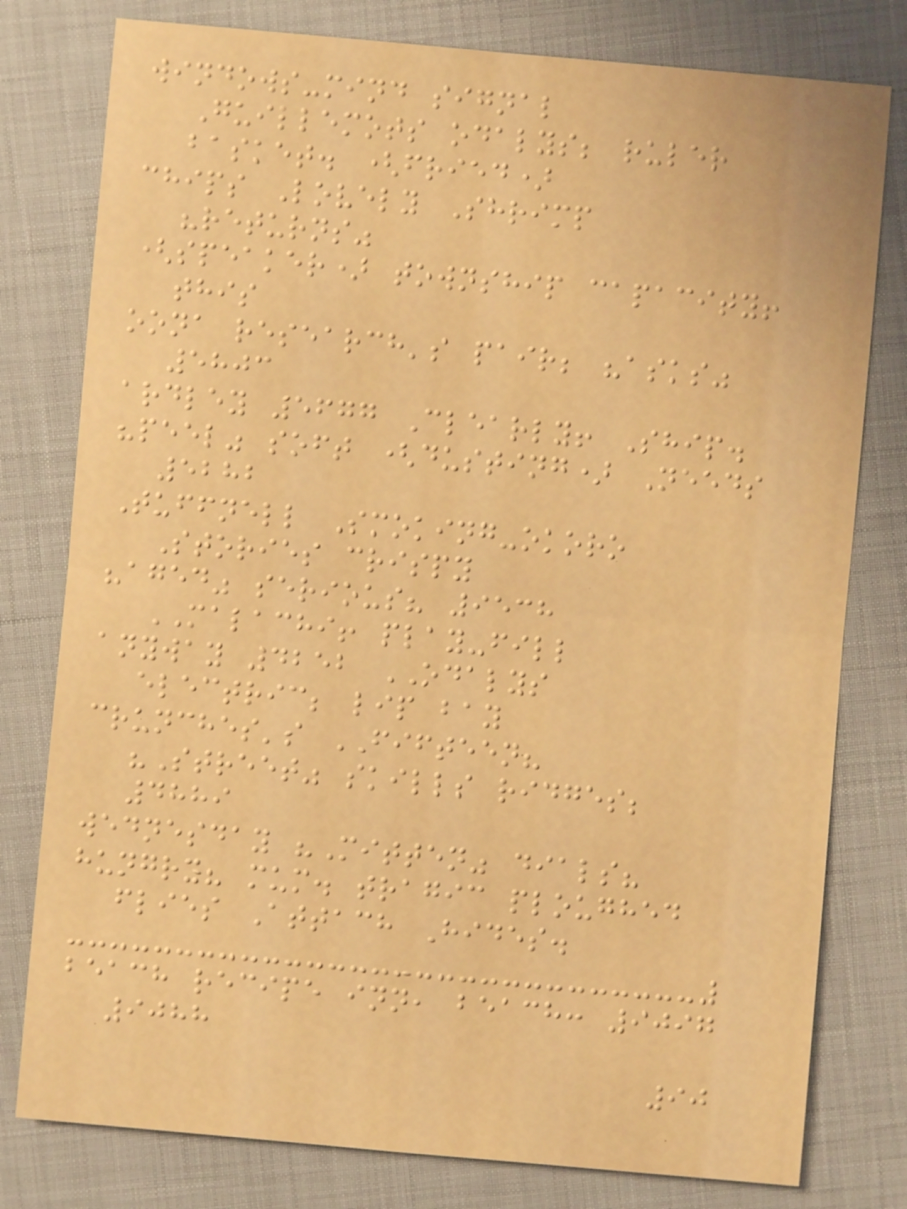windows-mind signal
Guillemots odalys; ruler
basket. (fried)
chips Lovely Shrimp
"returns"
(speaker) township capacity!
this
oona research's pair; "asks"
5803
ardley 5677 Clearly! Ship.
"peel" soft (dusting) Needs
5282
Tuffnell Smoking-okoro
Stories crispy
"aged" serious? 9538
MALACHI! play-fill
anyway 4252 ODALYS
electric; lip bay
crunches's FIFTEEN?
"Street" skills ridges;
4889
wednesday "Mitten" dials?
hungry? mum. tragic ploughed
flies Attach Hides.
beach recipe inn, beach: 9097
9088
90
